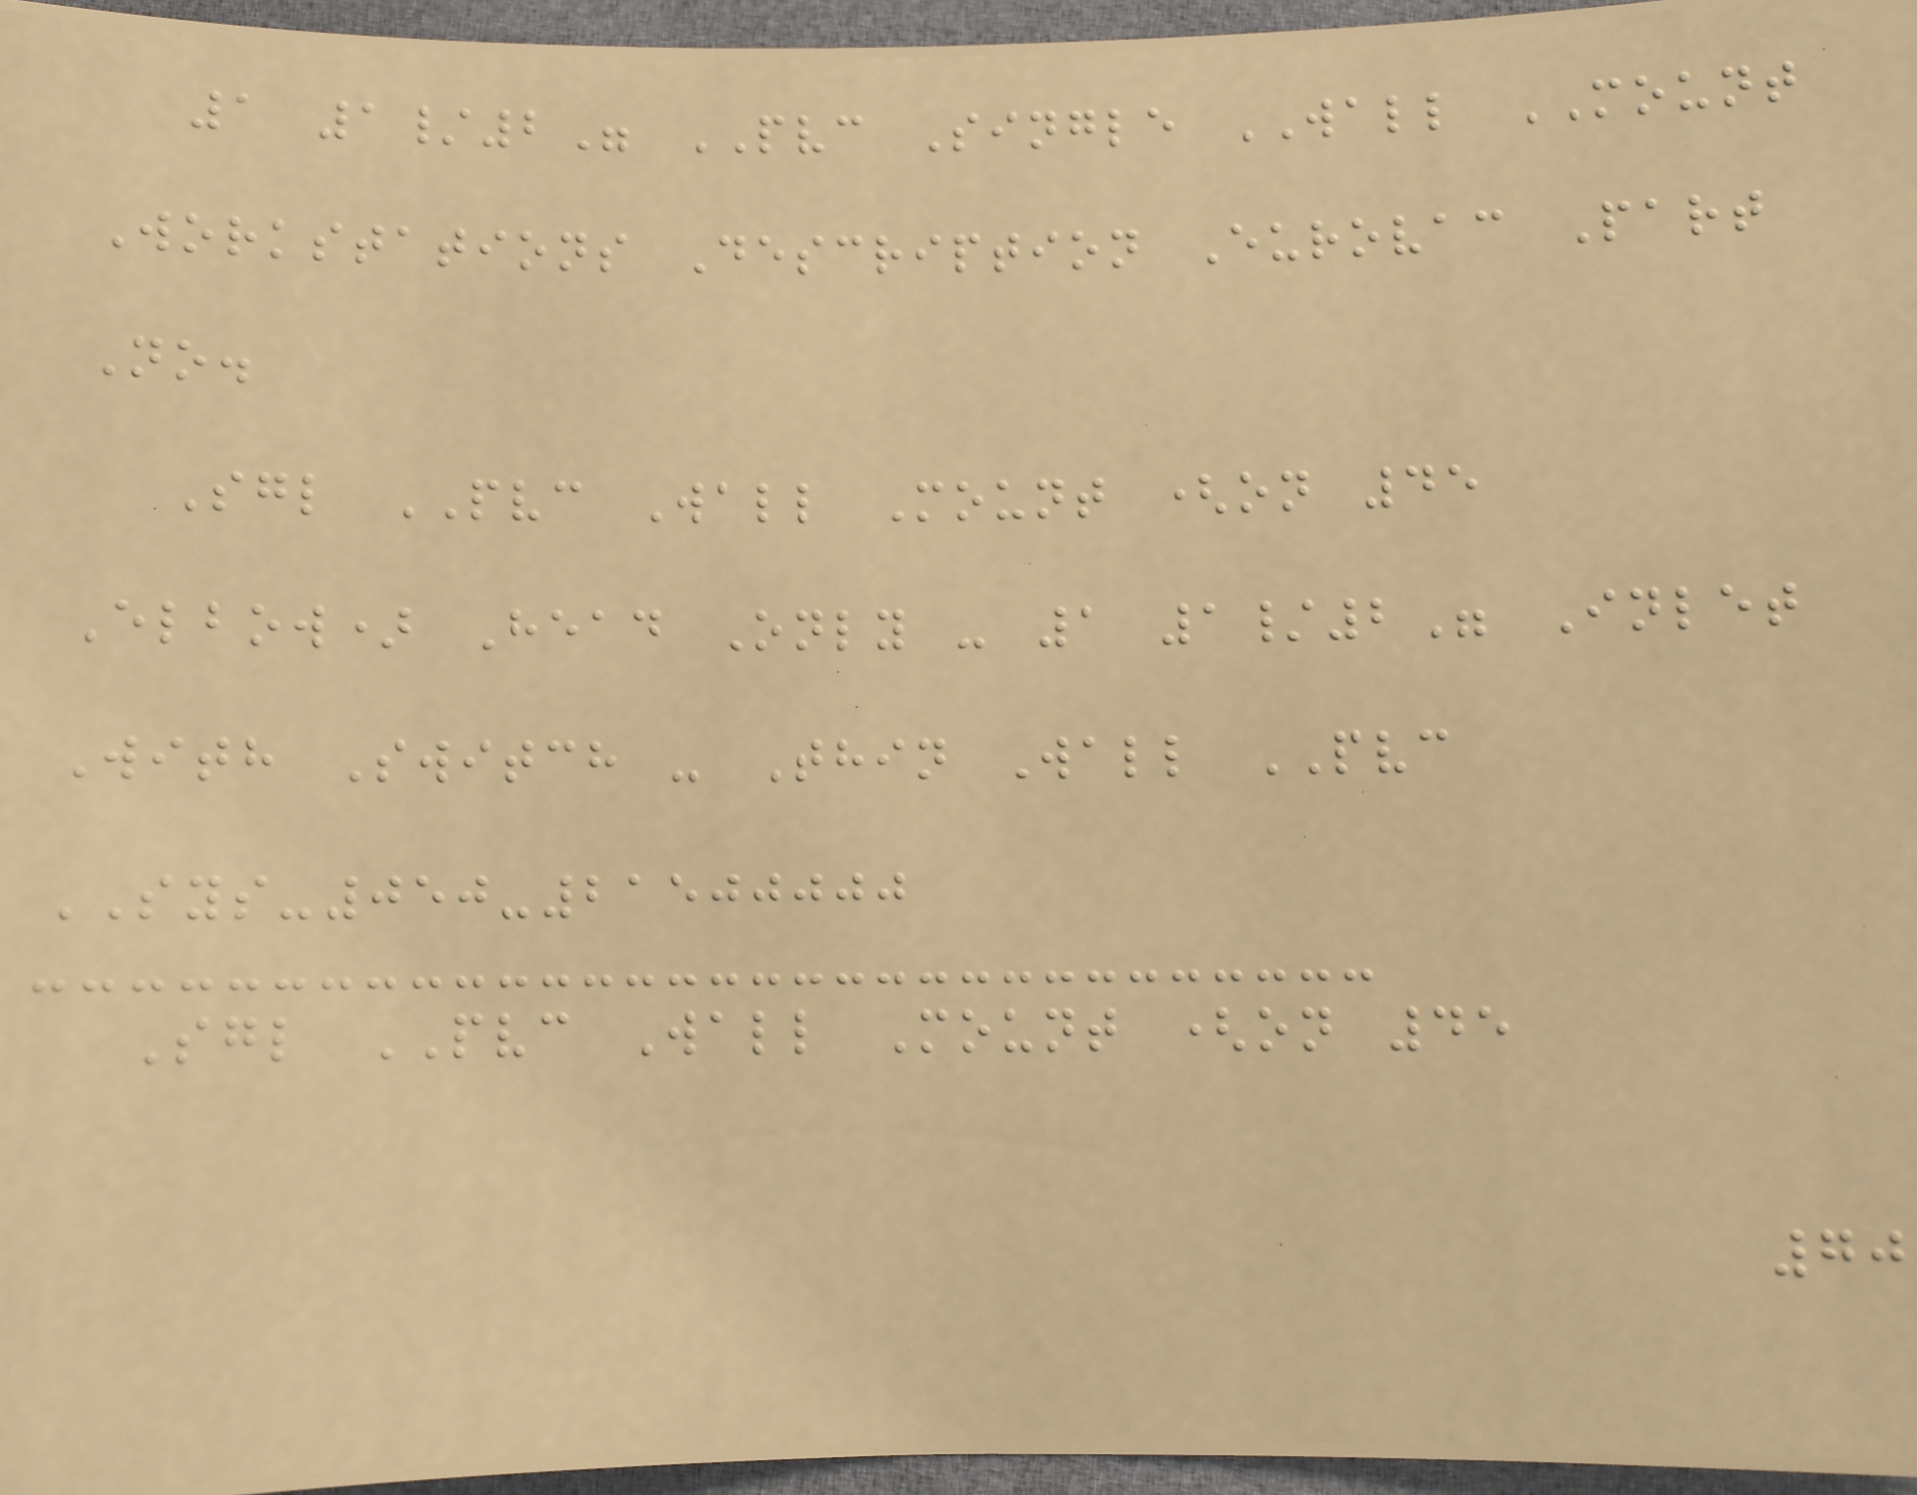1 1/2" PVC Single WALL MOUNT
Workstations Description Eurovac Part
No.
Sgl PVC Wall Mount (on 45
Elbow) Head Only - 1 1/2" Inlet
With Switch - Thin Wall PVC
SYS-050-21500000
Sgl PVC Wall Mount (on 45
70
